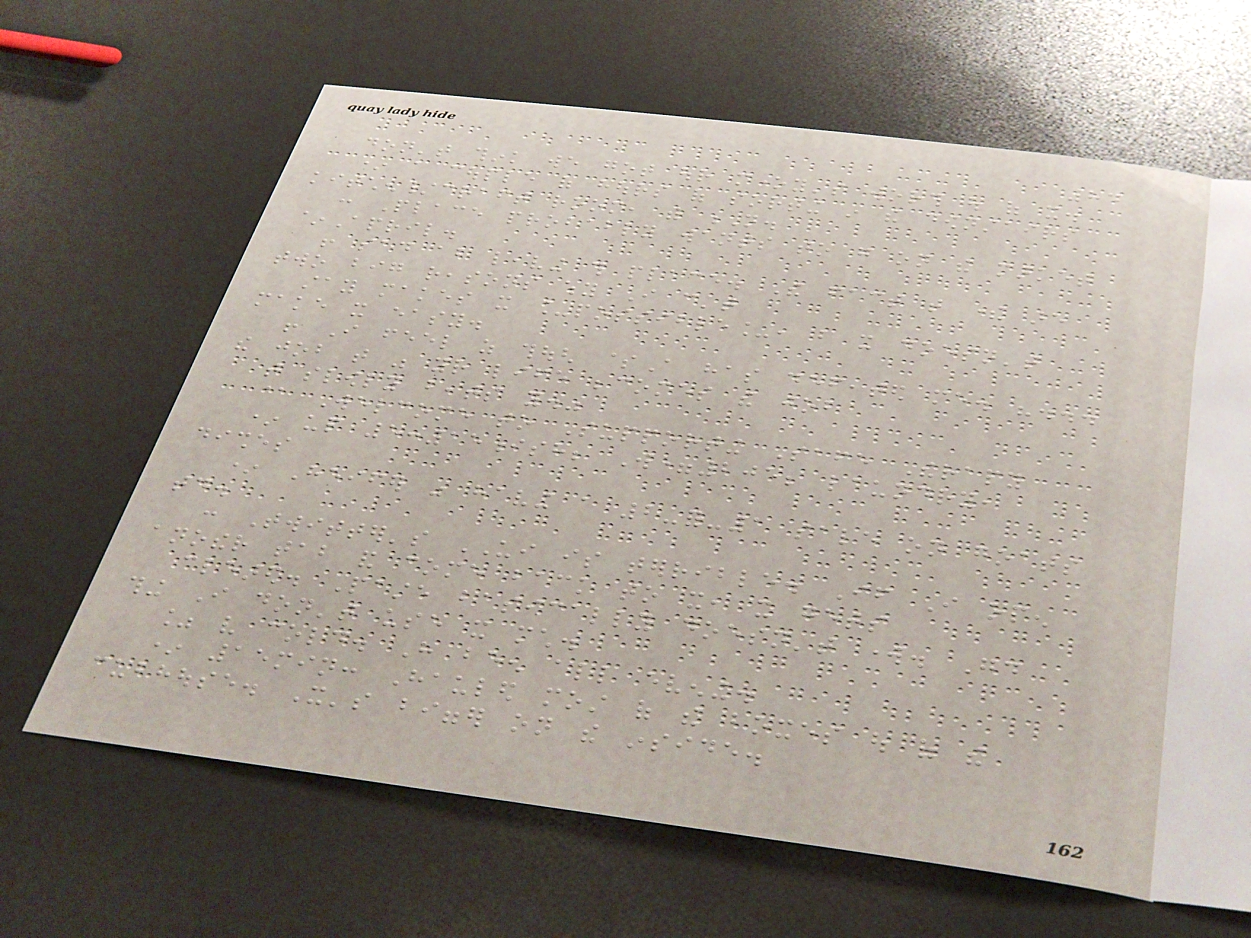84
don't think we got our money's worth out of it.
* a couple of hours of sorting in the downstairs
kitchen/craft room, with N.
: Place probably wants to go on the market
~April.
! sad about leaving this place. The fact that there are
two big reasons why I can't
stay makes it _possible_, but it doesn't
make it easy.
! I feel as though $A has defeated me. "...
the job that was your life becomes the job
that slowly beats you."
@ Welcome to Supporting Safe Therapy
* up 5:15ish; W=205; laundry,
dishes
* Heifer was having a 2-for-1 sale on goats
today.
: Twitter's UI is terrible. If I open
another tab and come back to it, it gets
cleared. Paste basically doesn't work. Good
thing I don't use it much.
% very cold. Have been all evening.
* 15min: Hauled most of the boxes out of the
cubhouse. It's bigger on the inside.
